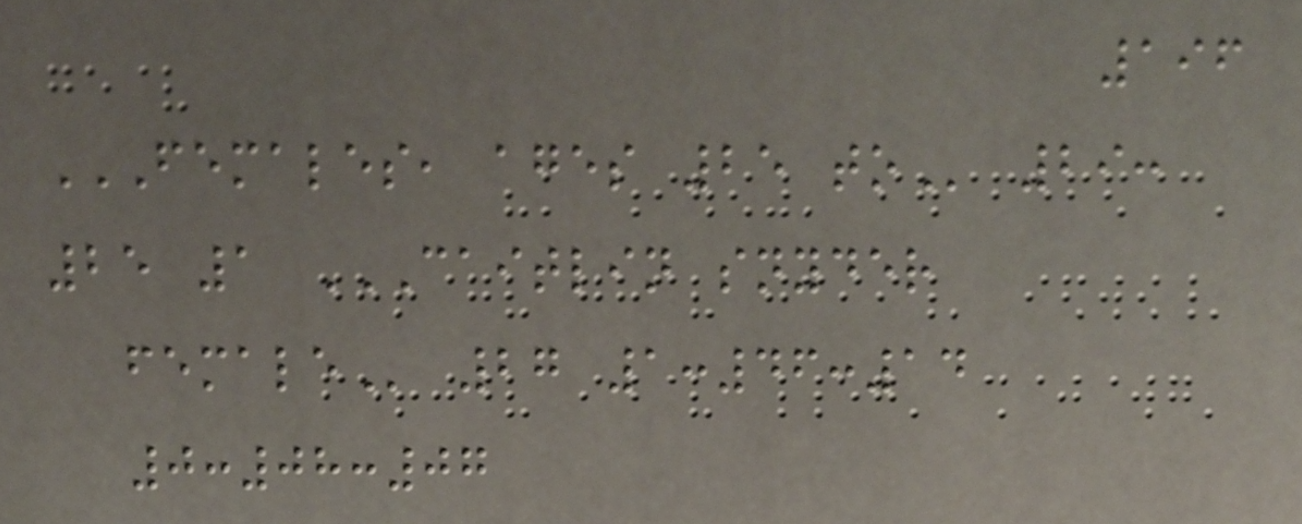196
FEMALES, AGES 25 TO 29:
25 1 CAITLIN SNYDER
FEMALE 27 1:46:14
0:08:07
